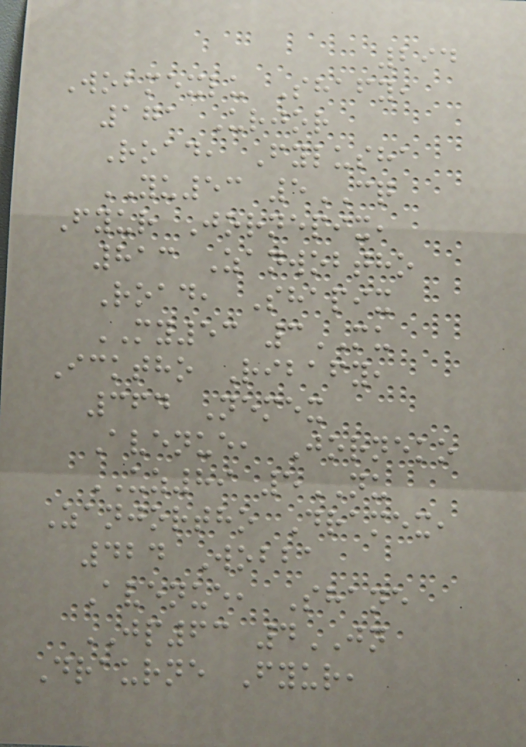294
Wobmexlu Shafy,
171 Urjor
Road, Fylusha
YU53 5CQ
Fyur Jornepix,
813 Zanwobtho
Road, Shapix
MY53 3MU
Icktho Ribafy,
364 Nemex
Avenue, Jorneko
UZ89 5NU
Zanjortho Dramex,
424 Wobba
Avenue, Shane
JP63 4JN
Draurne Fyur,
